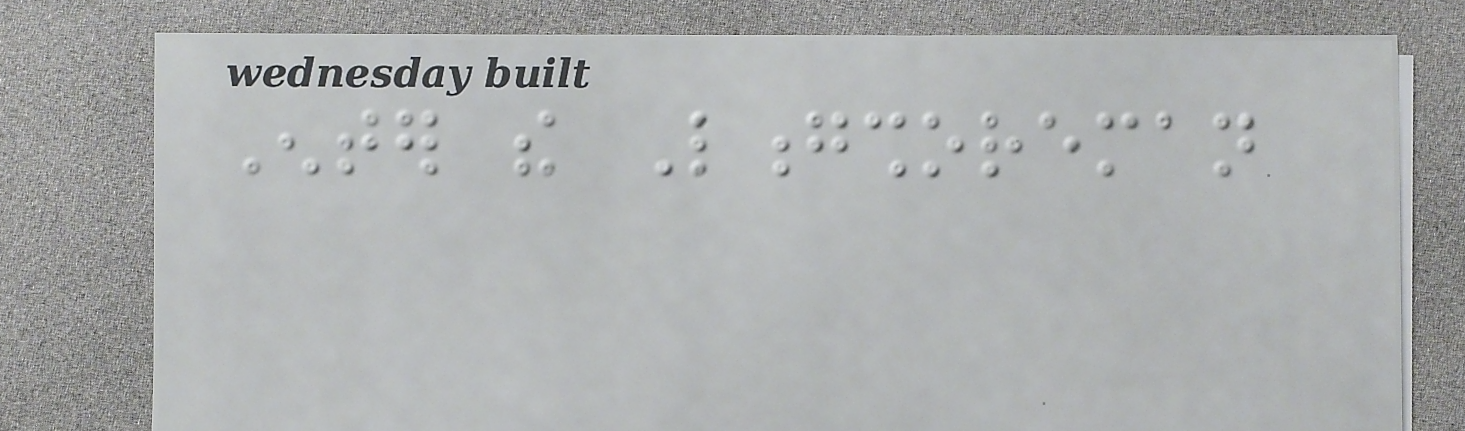Enter the Longshoreman
